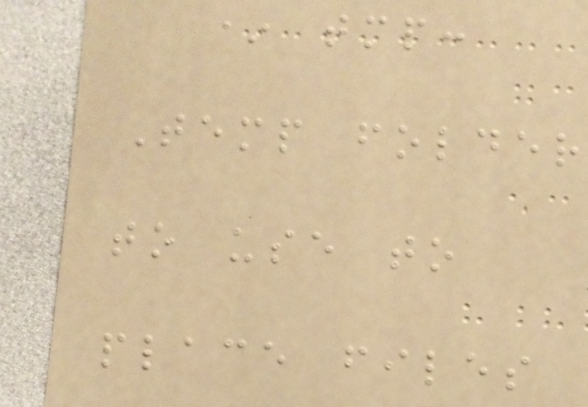* tmp:
Temp folder
to use to
place files
